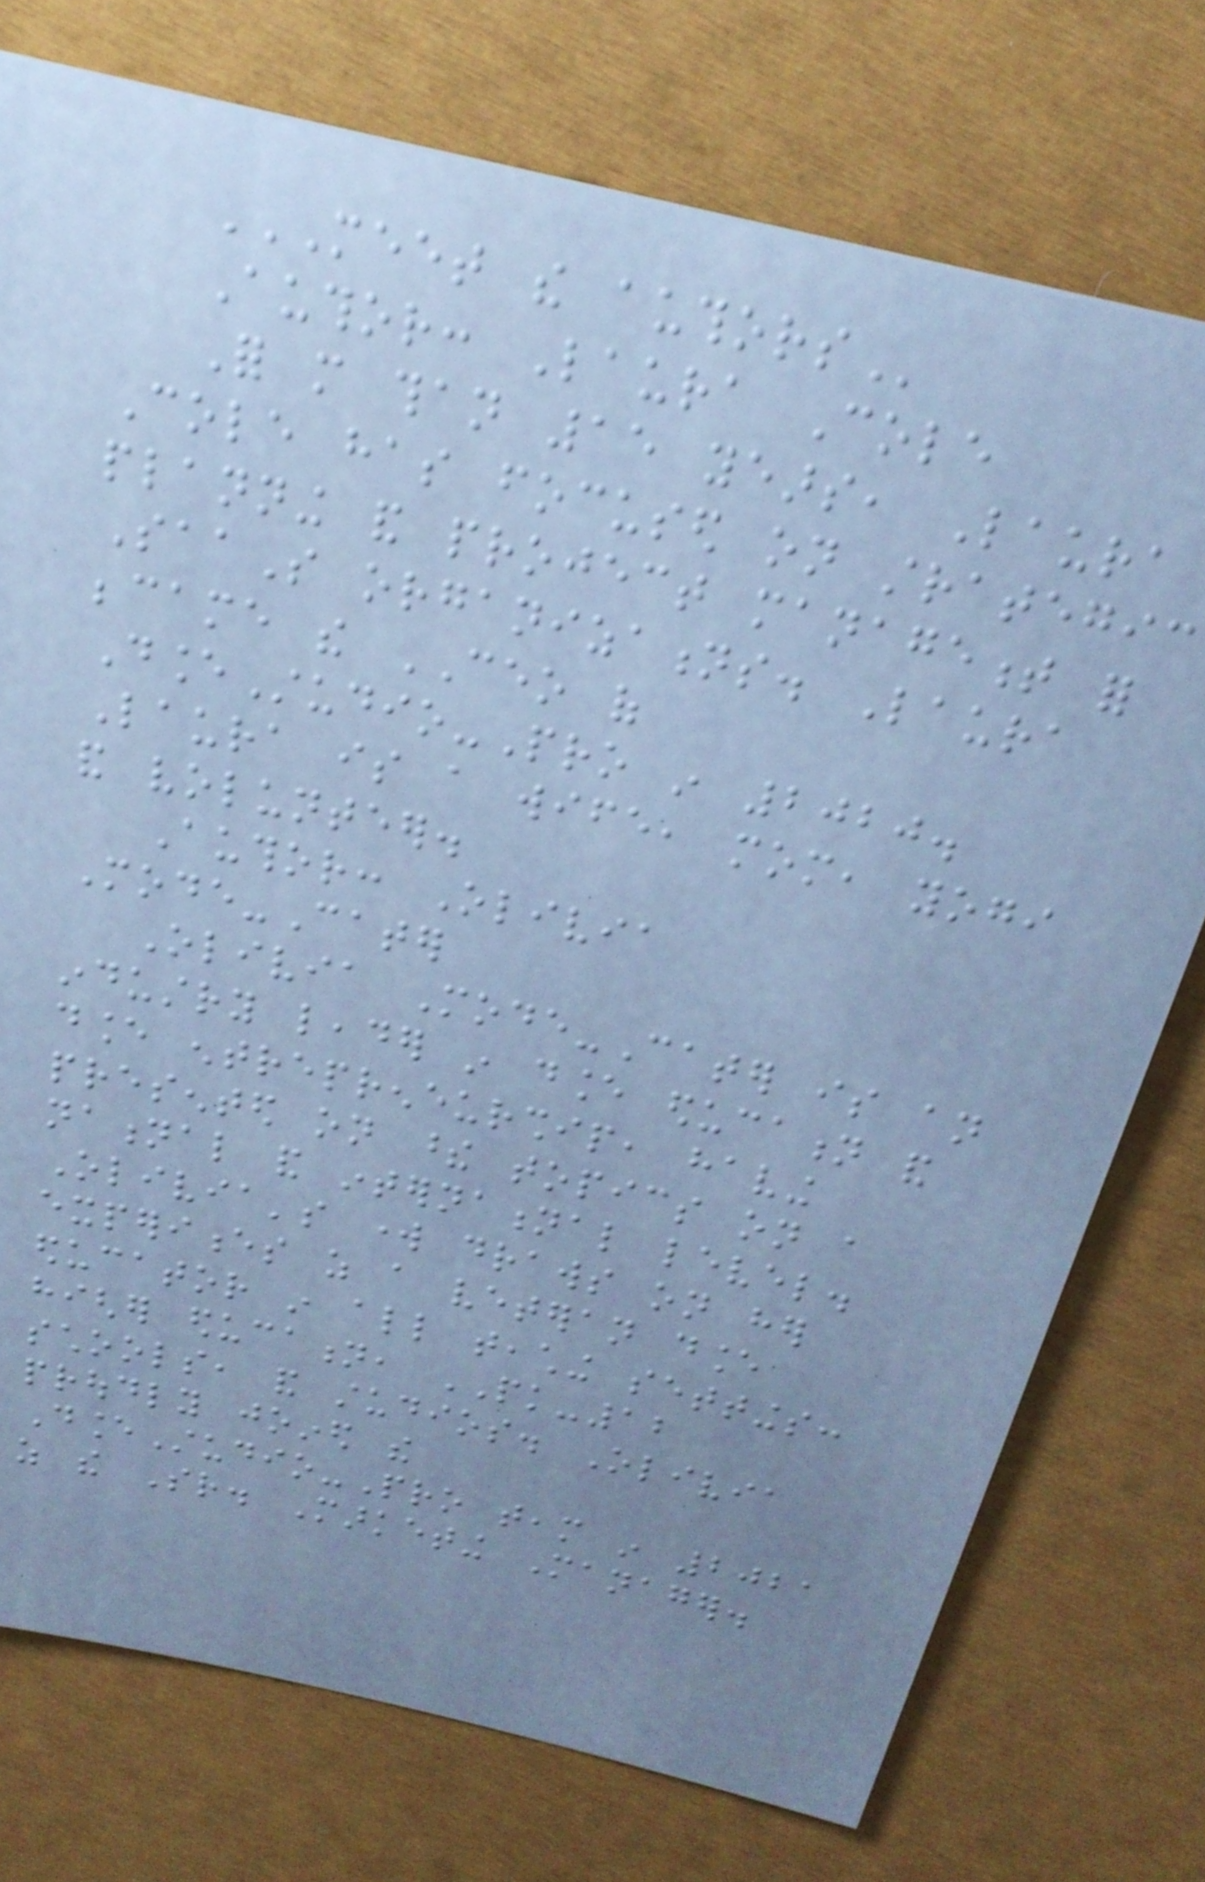MEET THE AUTHORS
Author: Laura Cole
For more than 15 years, Laura
Cole has focused on strategic
planning and project management for
SaaS organizations. Laura
became the CEO of
DanceStudio-Pro in 2020.
Laura is a wife, mom, yogi
and volunteer.
Author: Olivia
Mode-Cater
Olivia Mode-Cater is an
industry leader in dance education and
dance entrepreneurship, having
presented on these topics on a
national and international level.
Olivia's work draws on her
experiences as a veteran dance
educator in all teaching settings:
higher education, PK-12
schools, and studios. Olivia
proudly joined the
DanceStudio-Pro team in 2021
as the Sr. Marketing Manager.
